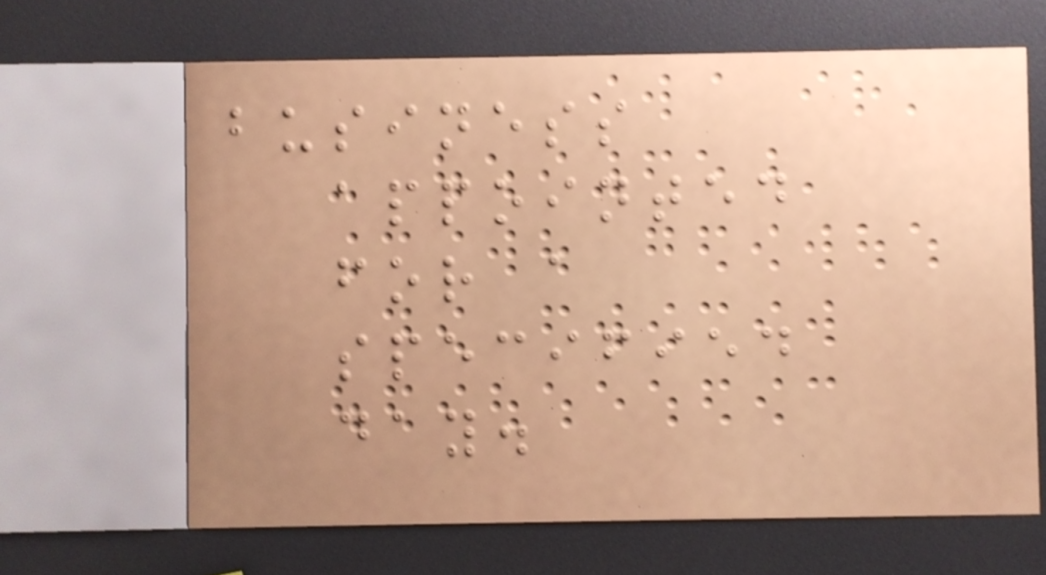business
appointed
for a
specified
day.
